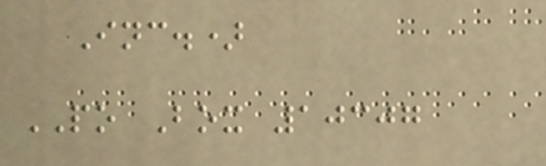Inc.)
PO Box 10307
